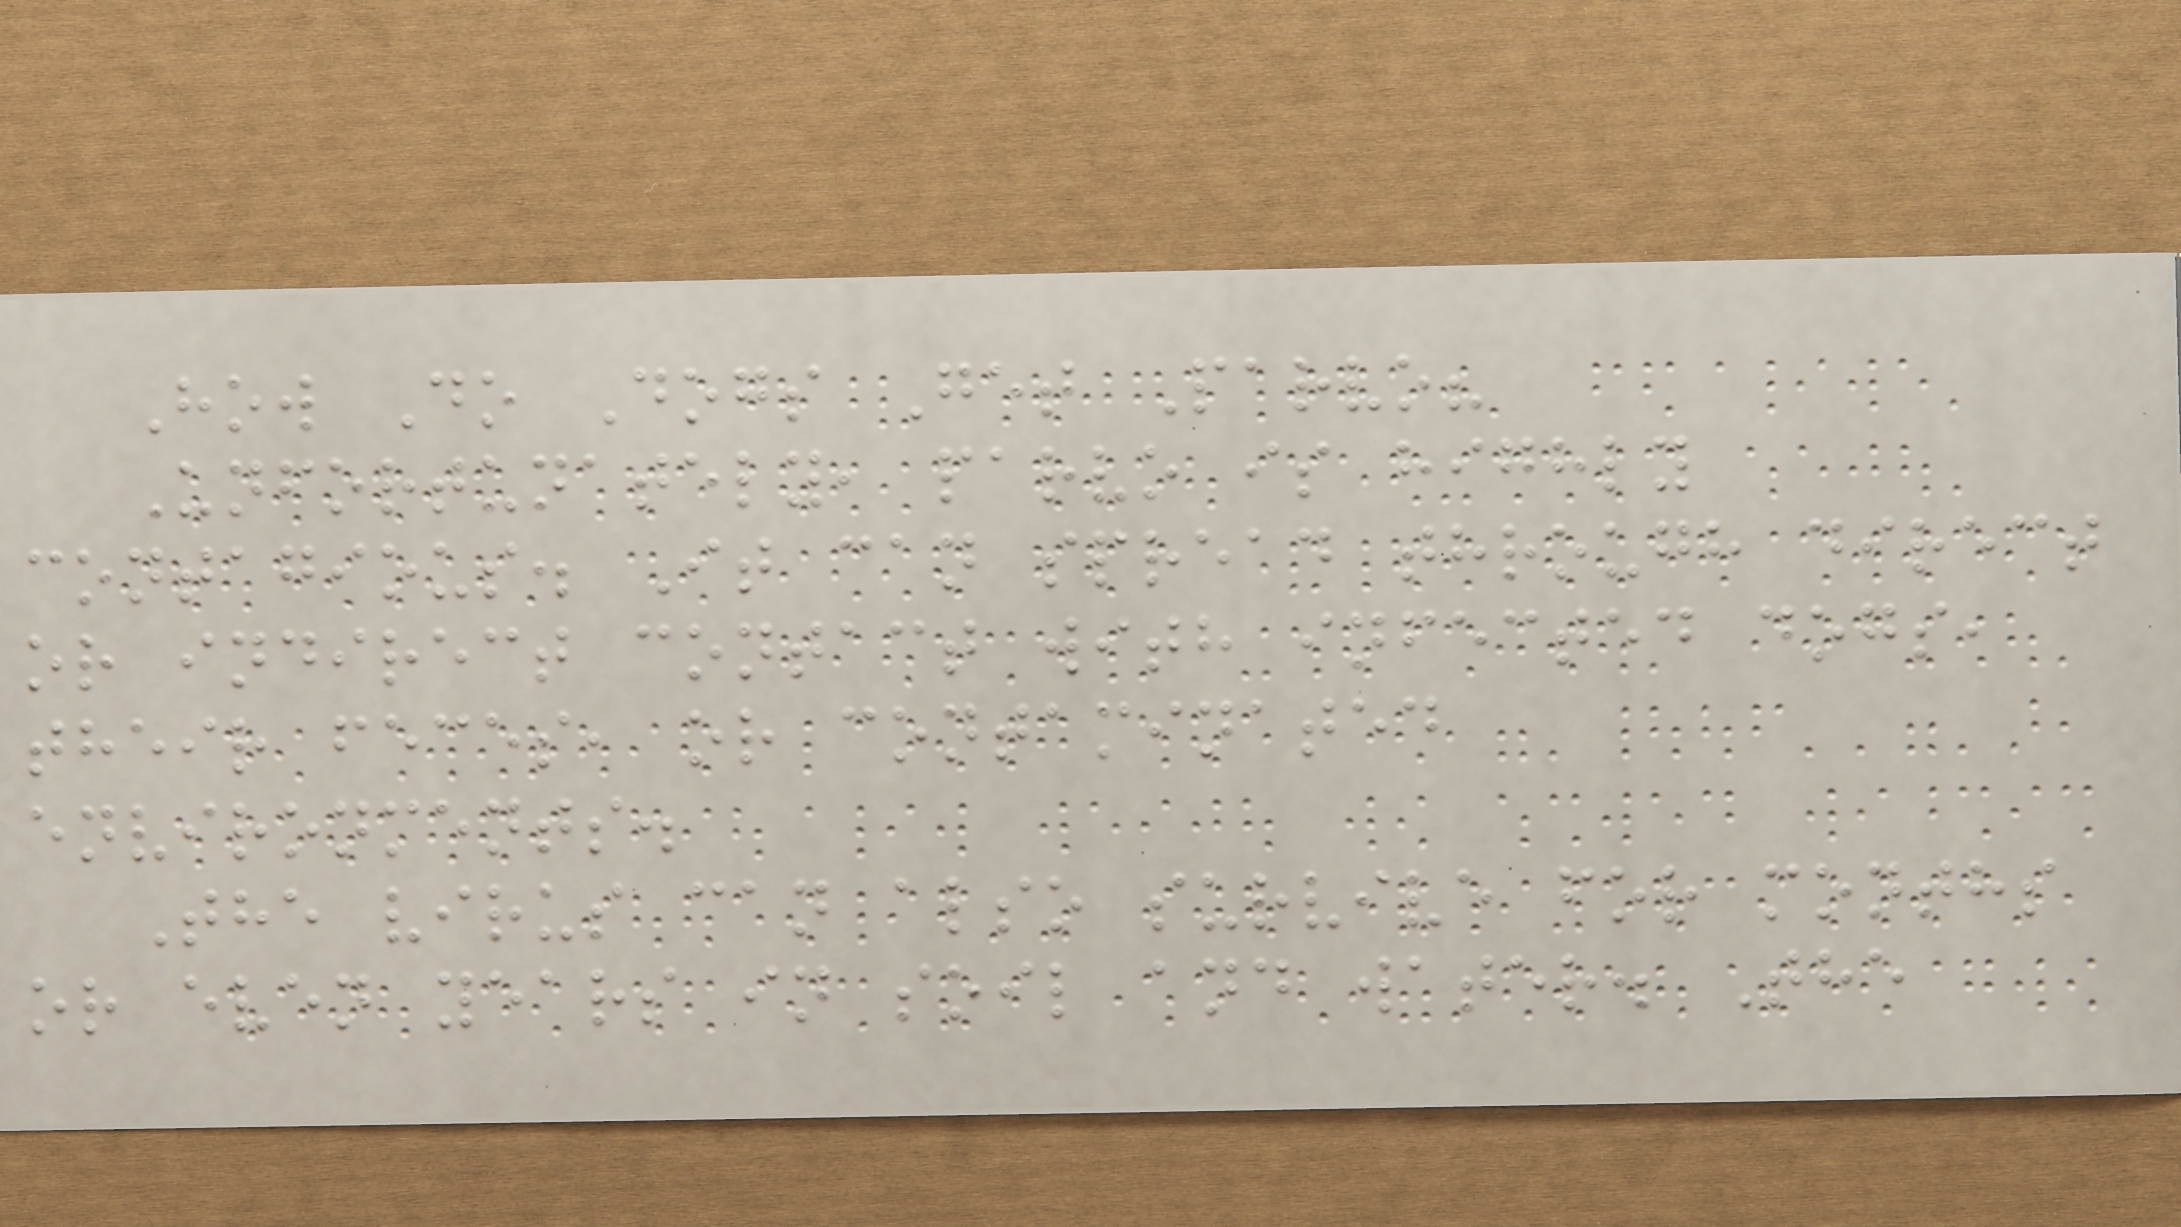How Do Dogs Get Parvo?
Unfortunately, parvo is highly
contagious. It can spread through direct
or indirect contact with infected dogs,
their feces, or contaminated
environments.
The virus can also survive for months
or even years in soil and water. The
